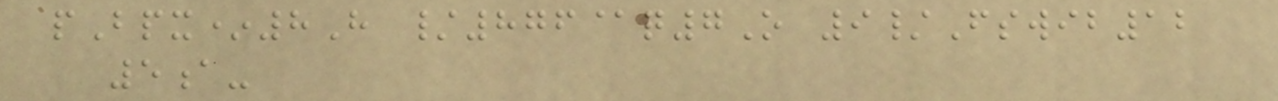pBpx*8H /876@q7O 9/Fswib12
5a-
